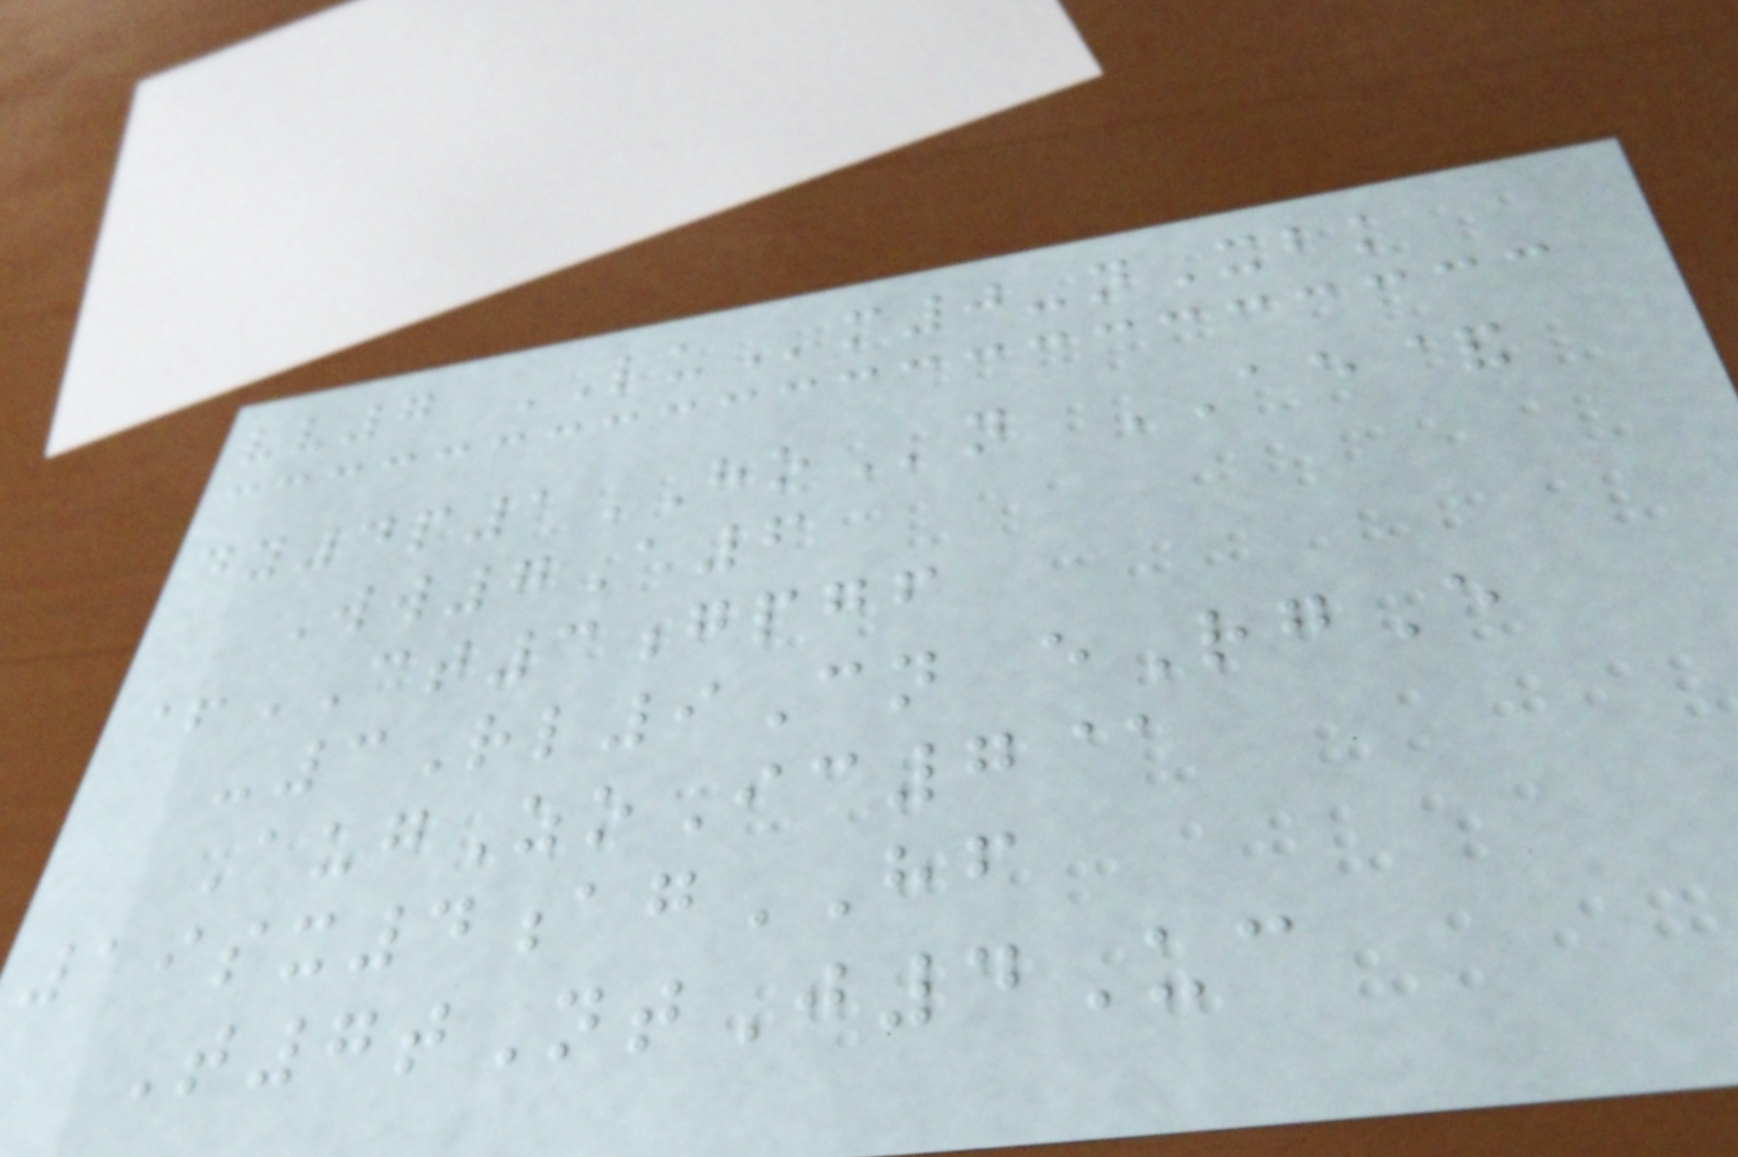vv7 LUm0-nXbk
dy4p1HOn AE&
Ww7A6
+CT3gpgf
-3Rl9Cn eRgE
AugZoIc7@
19sx4agHF
T7tNtJ4Uc
